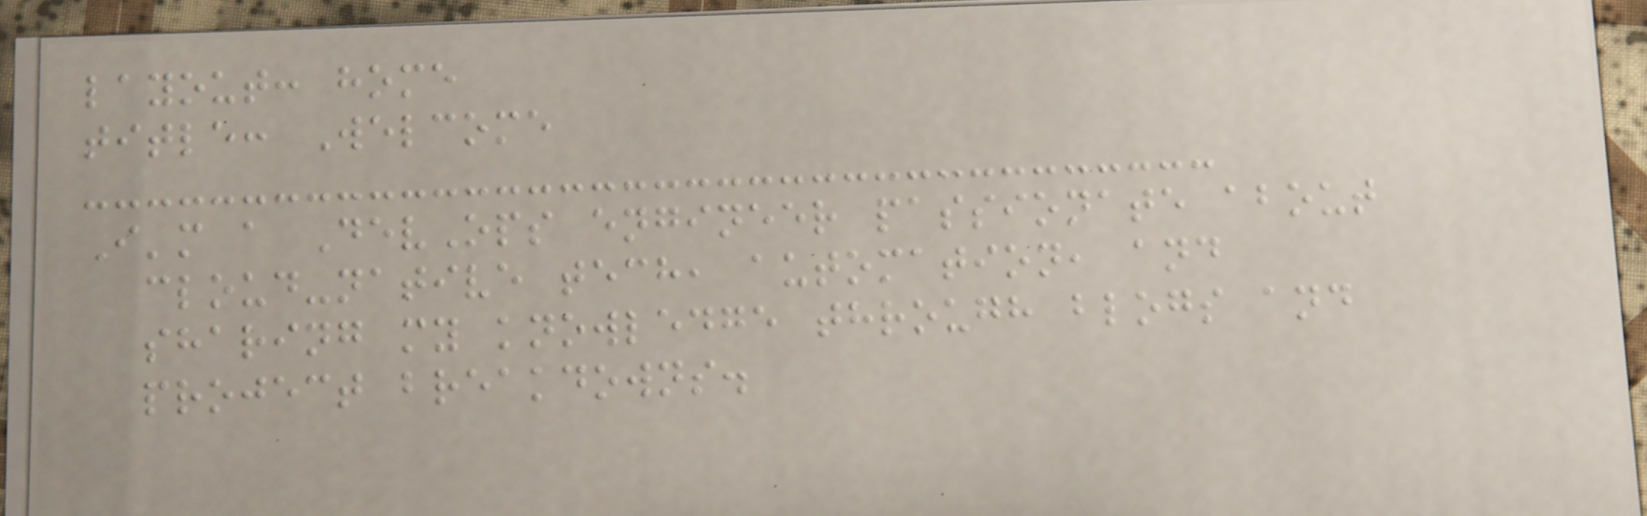layout: home
title: Welcome
I'm a DevOps engineer passionate about
cloud-native tech, automation, and
sharing my knowledge through blogs and
project breakdowns.
